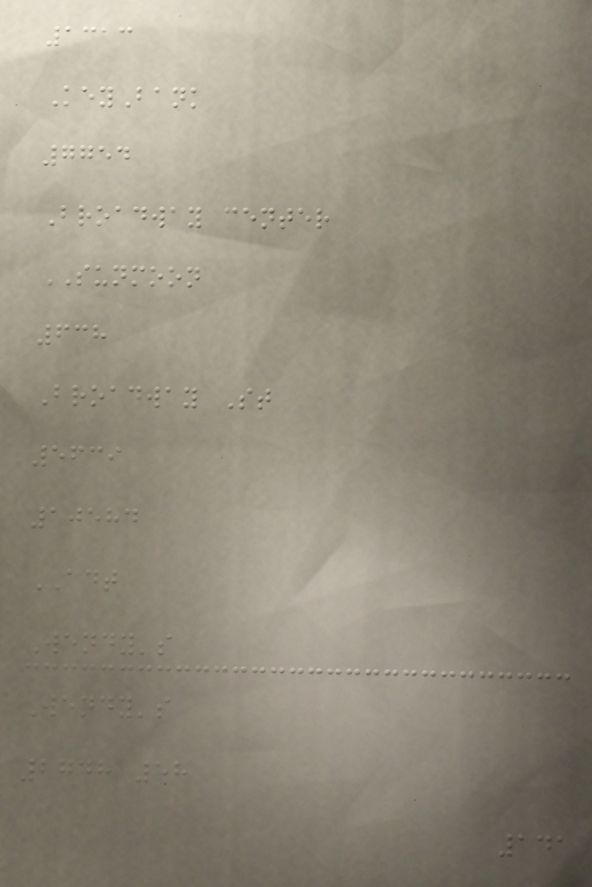1313
KeyBank
7754
Broadway center
SUNMOON
638
Broadway St
5639
10584
ADT
Wendy's
Wendy's
2748 58
141
